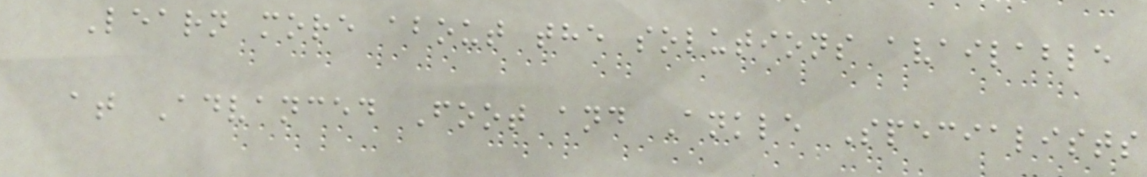Learn more about the solutions available
at Advanced Foot and Ankle Specialists
